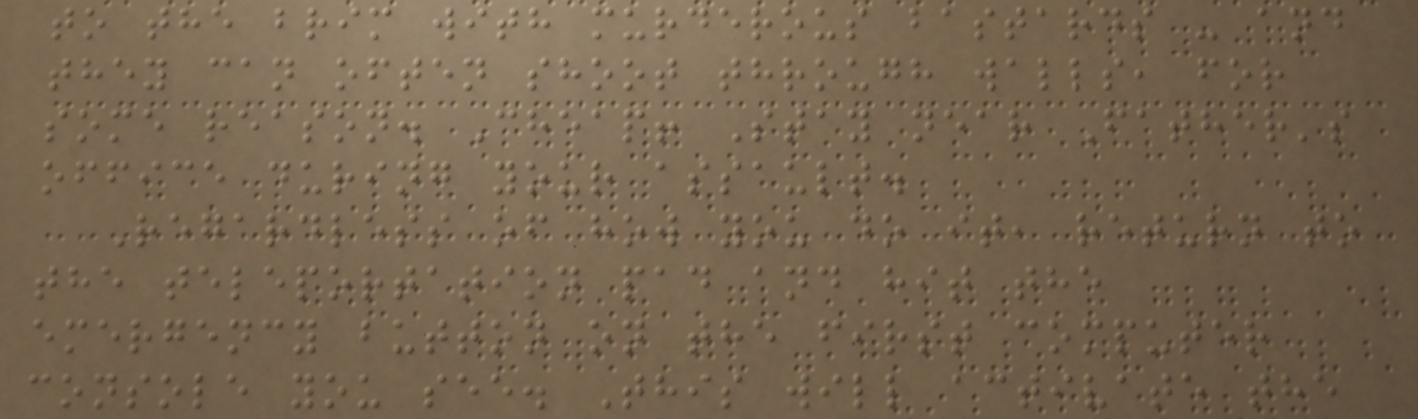to the brim with murderous bastards - and
they can often shoot through walls, for
some reason. Cheap! Stay near Father's
office during your assault.
Regardless of how you do it, return to
the teleportation pad and hit the
emergency button on the first computer
console you see. This will activate the
